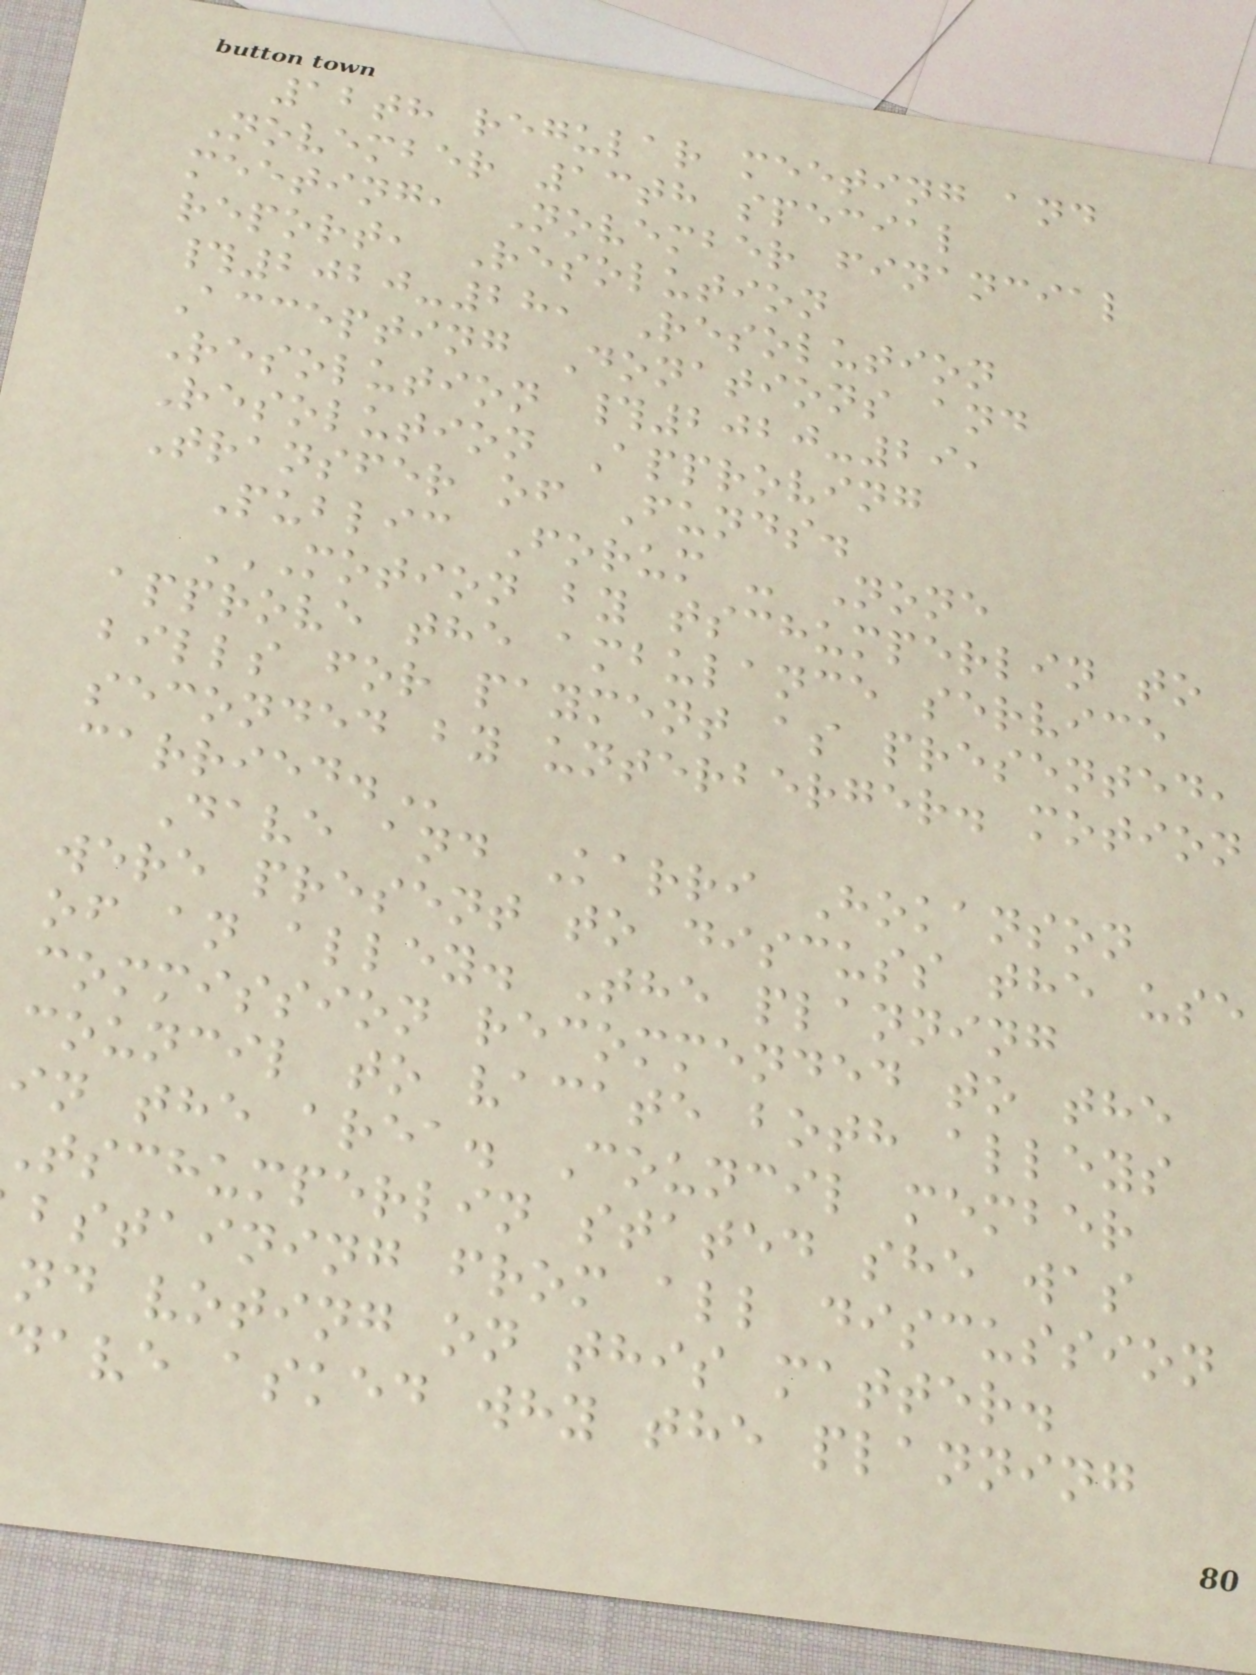12th regular meeting and
November 13th special
meeting, November financial
report, Resolution
#2020-28, Resolution
Accepting Donations and
Resolution #2020-29,
Resolution Approving
Transfer of Funds.
Public Forum - None
MOTION BY TSCHUMPERLIN TO
approve the ambulance service
bills for payment as presented,
seconded by unterberger. motion
Dave and Karri Hokanson
were present to discuss the use
of an alley. The planning
commission recommended to the
council to vacate both alleys
in the area. Council member
tschumperlin stated she was
bstaining from all discussion
nd voting on this matter.
dave asked why the planning
